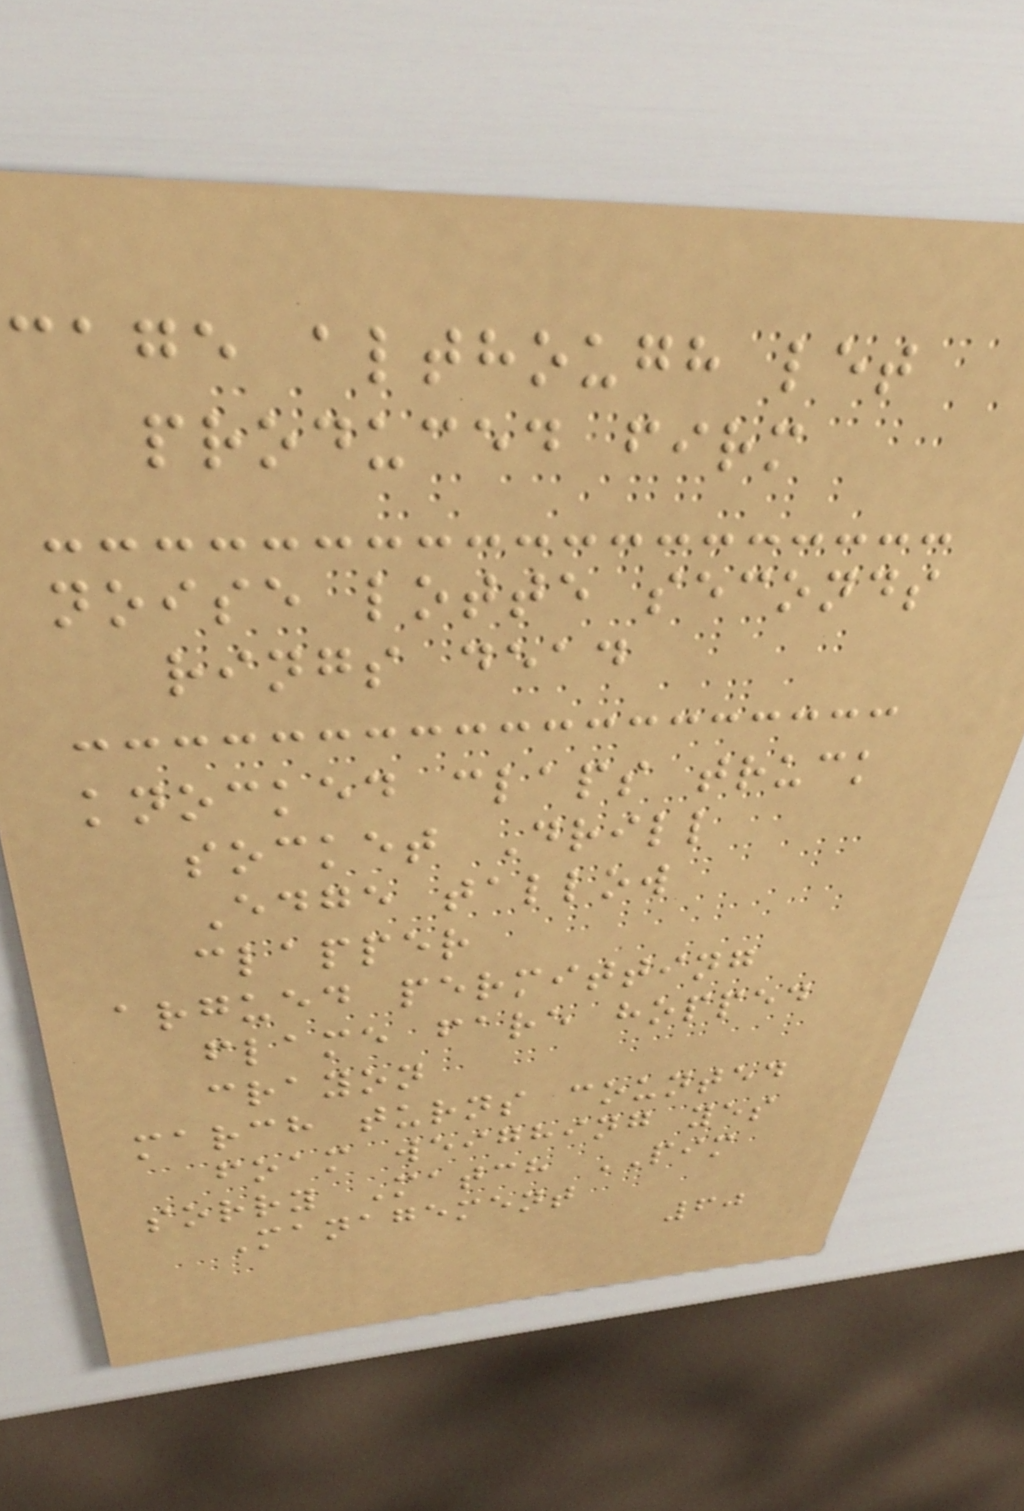cage although let
produced firm
noise lotte seconds
rings dead
knocked claps truck
socket Drill
Edge tallow
clapper
argued permitting
flame fare hopped
crayon
march turns counted
foam weighing yes
sorry Match PIM
Management
60
